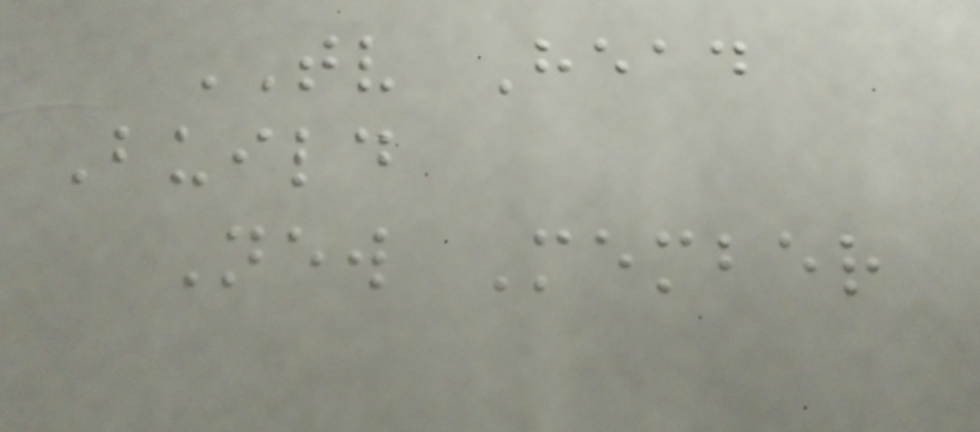TV Head
Build
New Member
